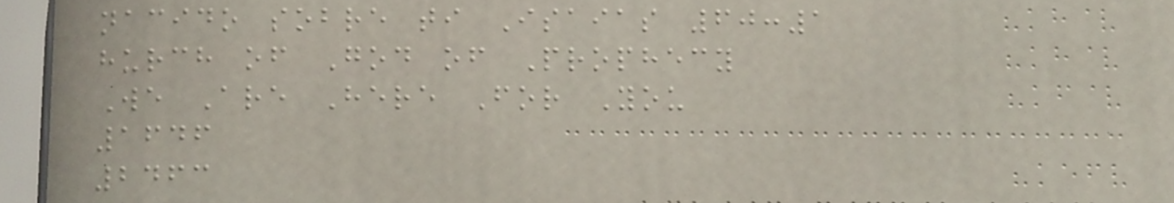nacido sobre ti Isaias 60:1
hurch of God of Prophecy
We Are Here For You
1646
2463
